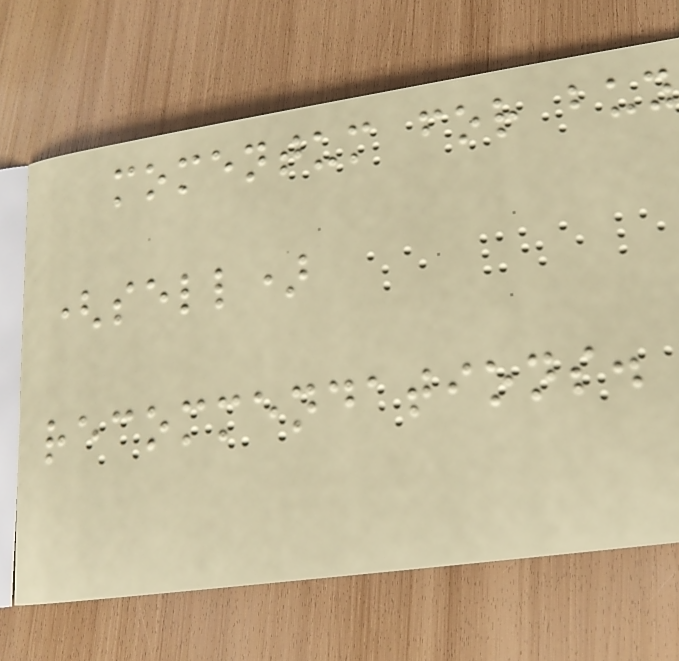momentum for buy
(sell)
recommendations.
